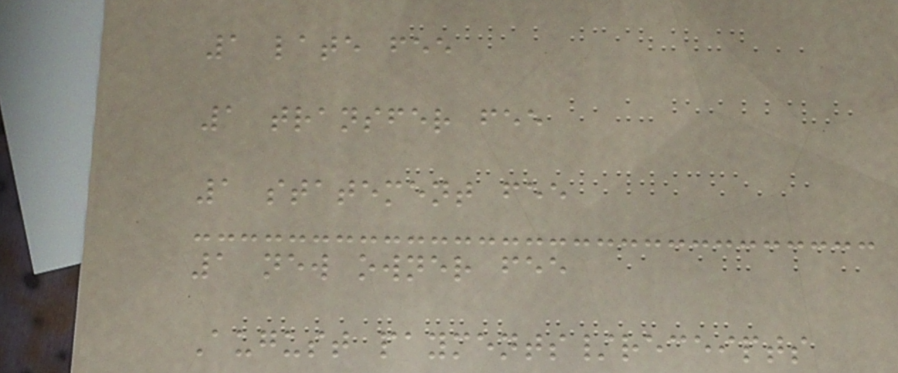1 late fee
1 transfer fee
1 statement fee
1 new owner fee
August payments/receipts
